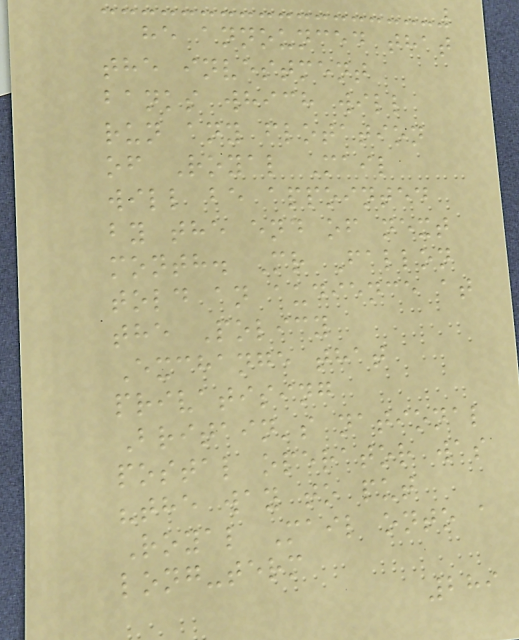he announced that
the investment
banks which will
run any flotation
of Royal Mail
will be appointed
by the end of next
month. Mr Fallon
told an audience at
the Policy
Exchange that
privatising
Britain's national
postal operator was
"the way to put
Royal Mail onto a
long-term
289
